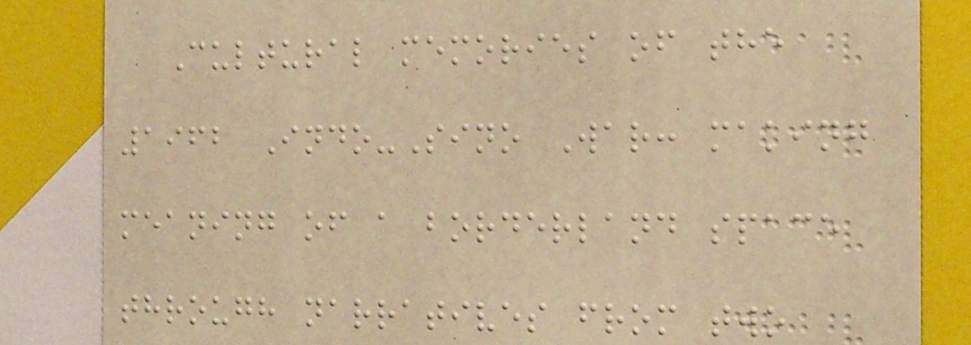Cultural memories of the
1962 Indo-Sino War: making
meaning of a borderland space
through narratives from two
